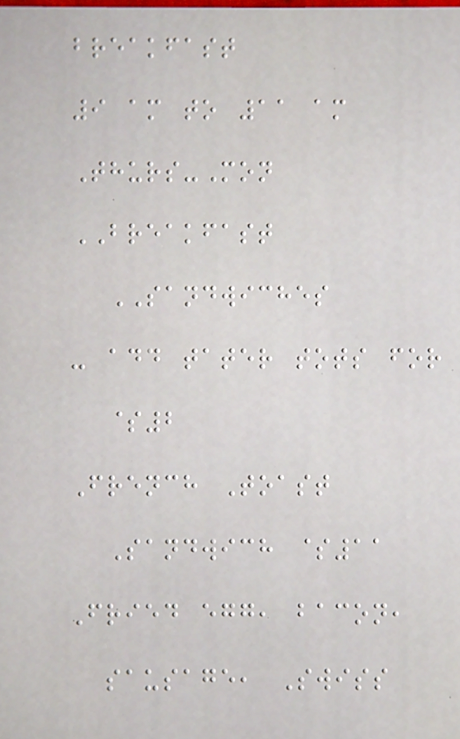breakfast
9 am to 11 am
Thurs-Mon
BREAKFAST
SANDWICHES
- add tater tots for
$2
French Toast
Sandwich $11
Fried egg, bacon,
sausage, Swiss
